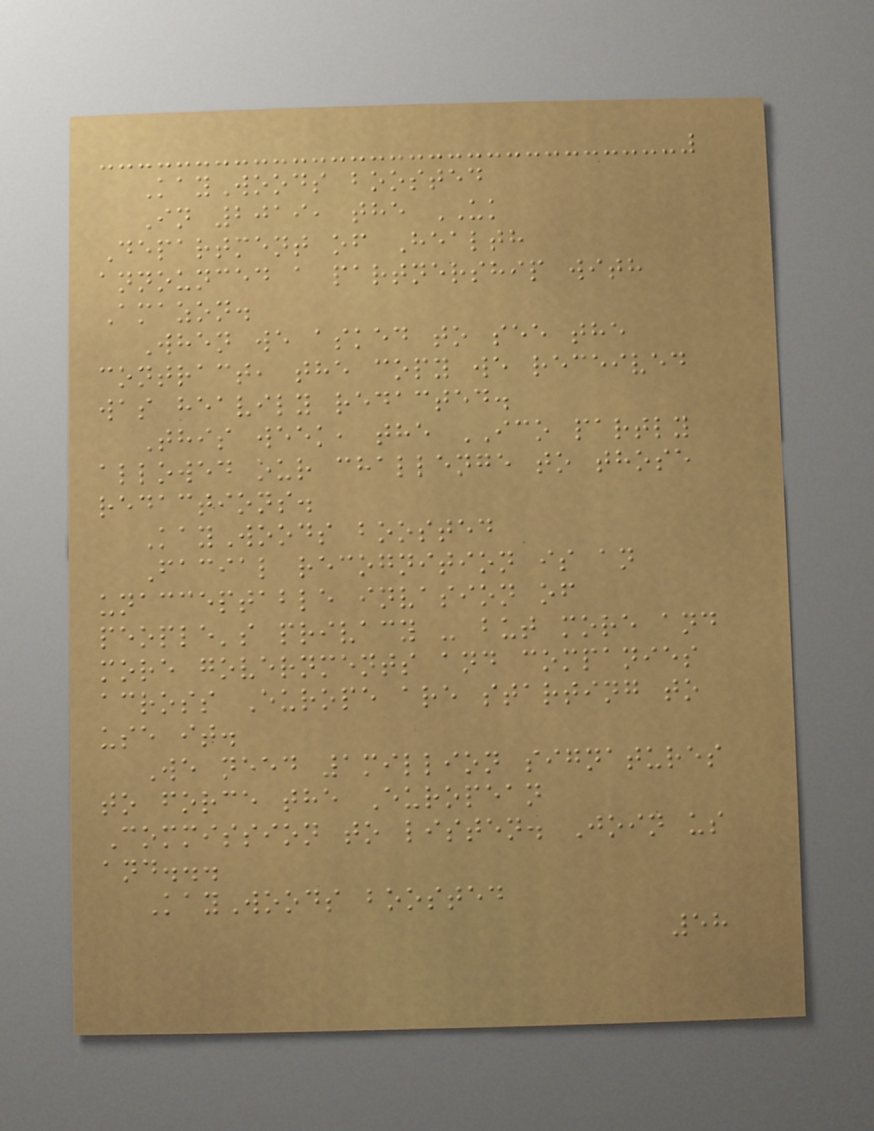KayWoods boosted
In 2019, the UK
Department of Health
announced a partnership with
Amazon.
When we asked to see the
contract, the copy we received
was heavily redacted.
This week, the ICO partly
allowed our challenge to those
redactions.
KayWoods boosted
Facial recognition is an
unacceptable invasion of
people's privacy - but more and
more governments and companies
across Europe are starting to
use it.
We need 1million signatures
to force the European
Commission to listen. Join us
and...
KayWoods boosted
58
